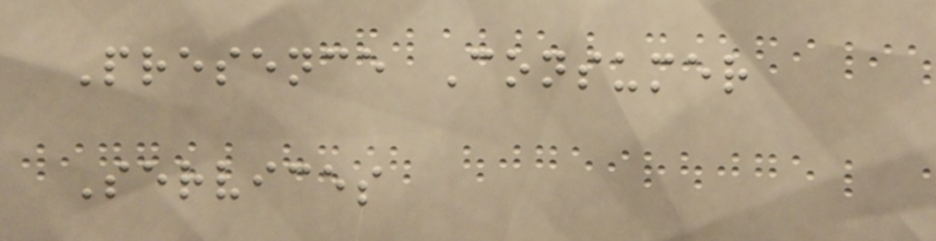Presence Consumer
Services
